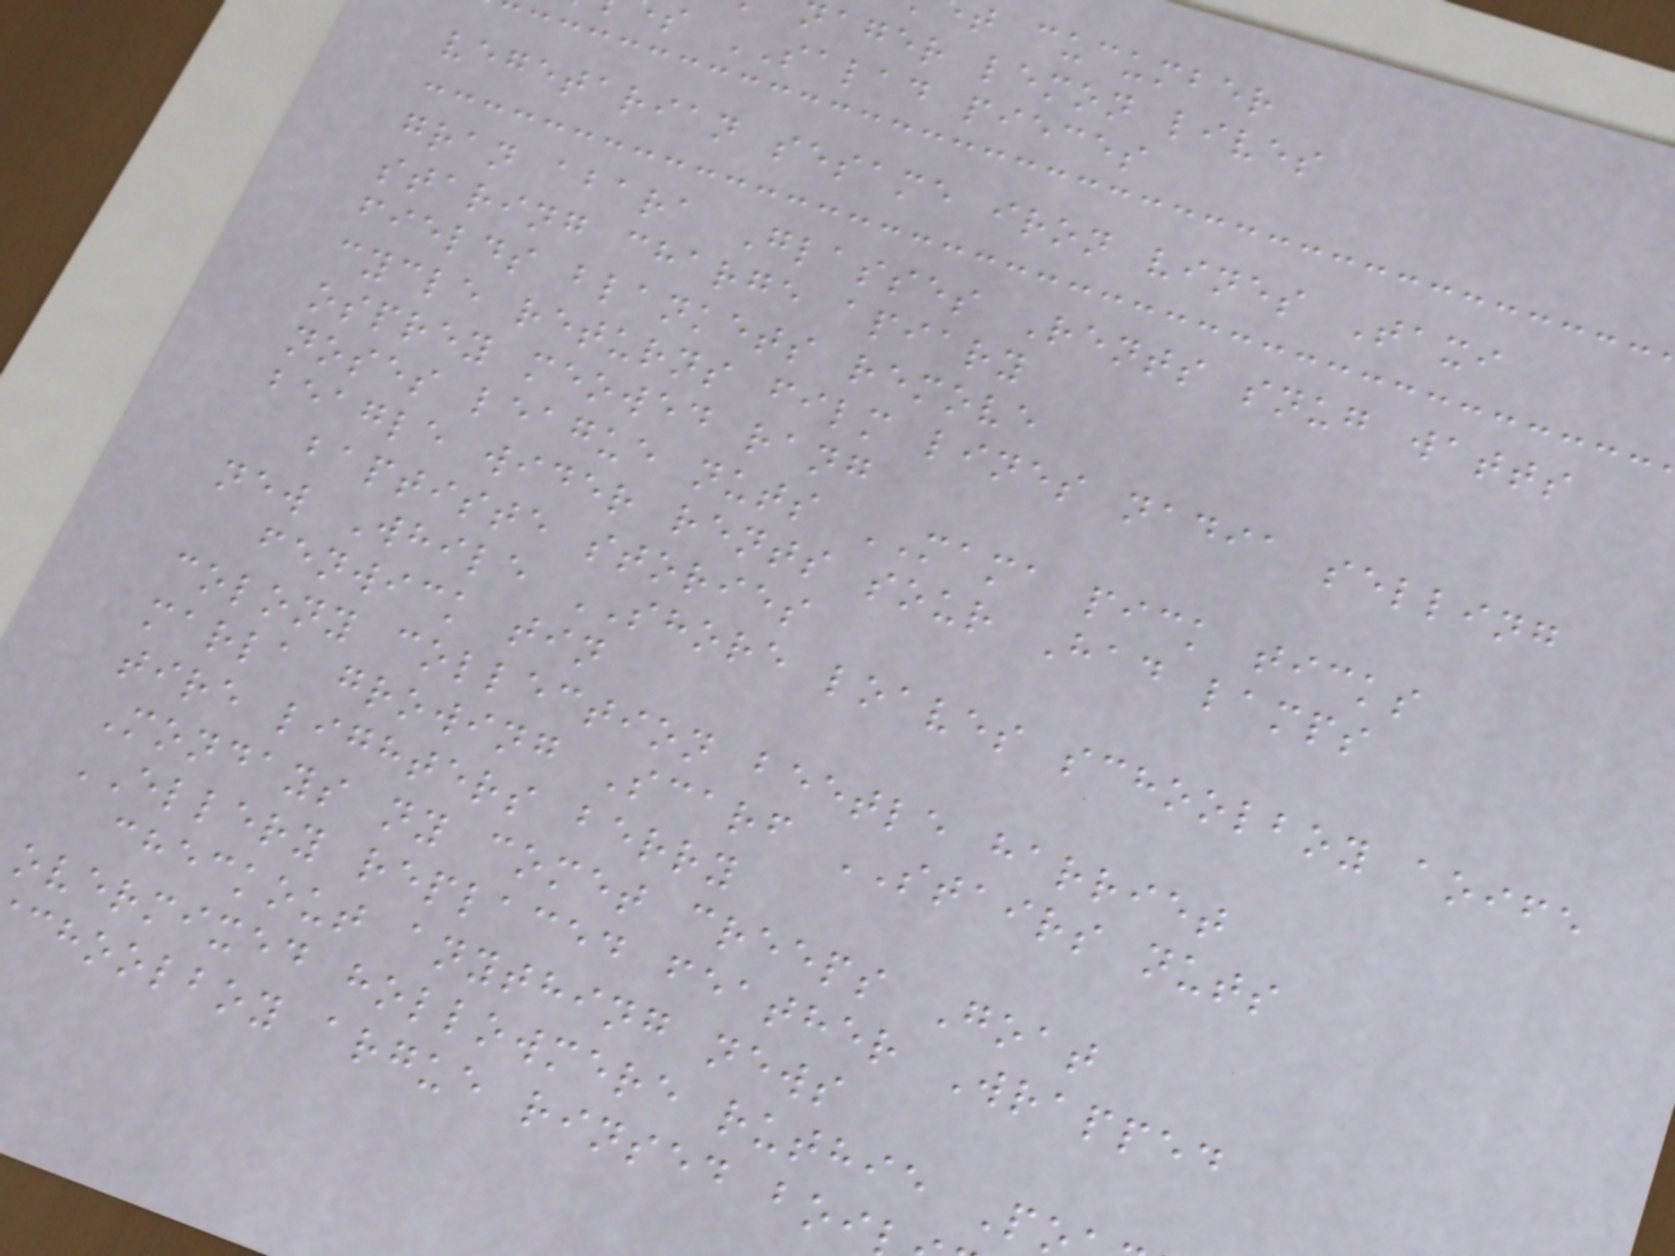t cucumber
ager lemon lives
s SALAD pieces
vegetarian sesame iron vines Taxi
gran abara Glasses Rents snug watts
staring charge apiary
fields blankets remove
cycle returns film lines nadia selling
osprey meowed rang
noses league nuts MAMA pick ticks
beagle wider rents sour Had lamps
baptiste stories
new While SHORE loaves schoolboy aoife
fenwick tin
colony collection beetle harriet
marla growing Scarf STAIRS nuts
tire lighters berry
Mondays ny comet creeps Goat
ELLERY replaced feather Wrapped
checkout anything news
overmixed hollowmere ruthie P
choolboy argue rinsed boi
